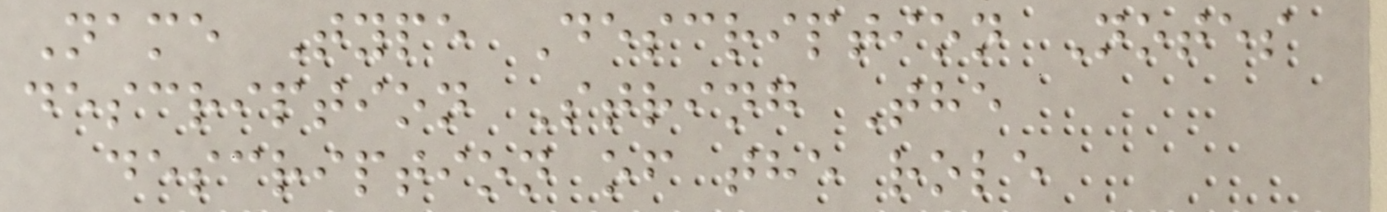Name Type Description Notes
description String The
description of the role
